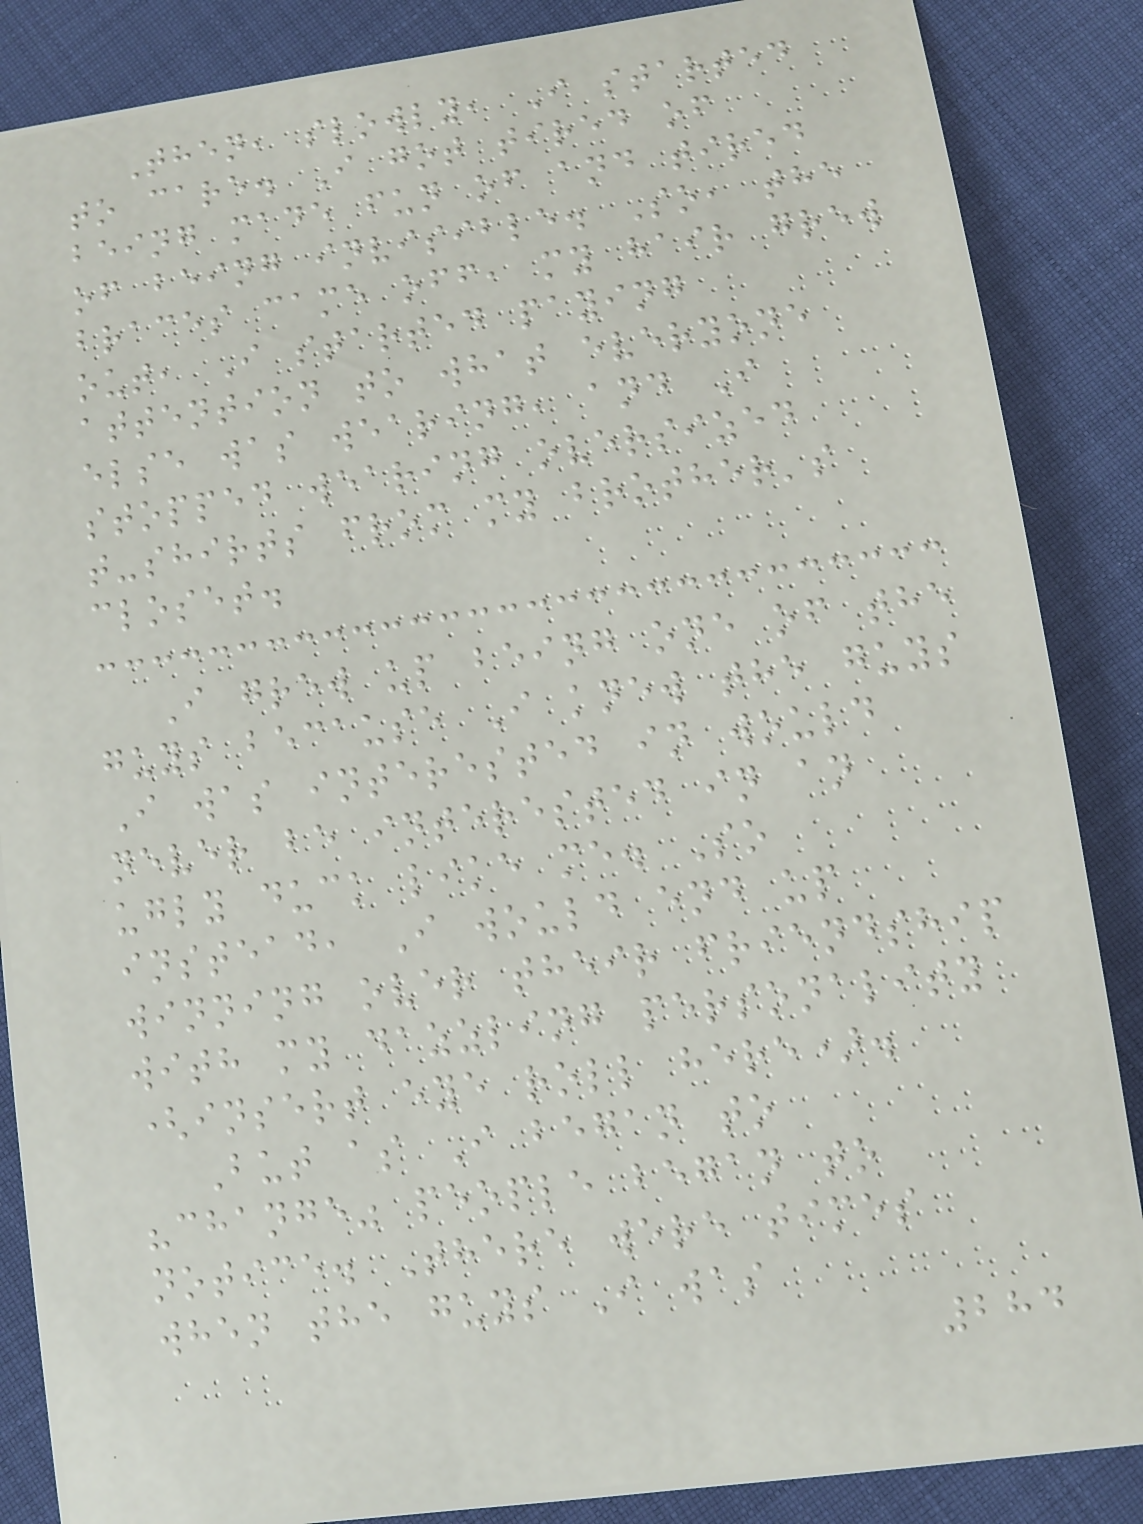Then, slowly, I started
to care. I got tired of
being made fun of and tired
of being invisible. So, the
braces came off, my hair grew
out, I started paying
attention to what everyone
else was wearing, and I
stopped wearing oversized
t-shirts from my brother's
closet.
I grew up being one of the
guys because I knew the guys
I was interested in would
never be interested in an
ugly duck like me. So
instead, I would end up
winning over their friendship
with my dazzling personality
(insert eye roll here).
But as I began to
"change" people began to
notice. There were times
when the guys I was
284
